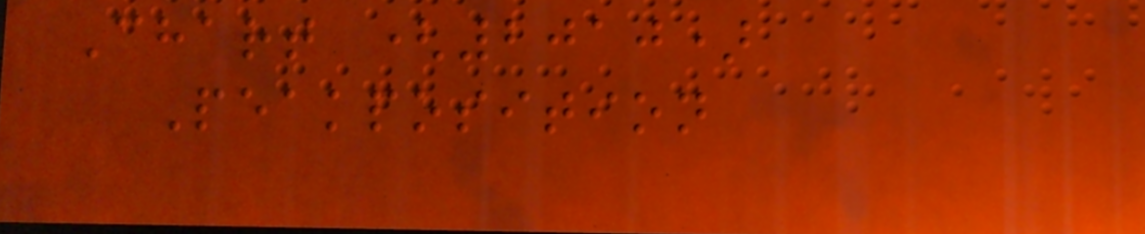Chart (2010)
Peakposition
